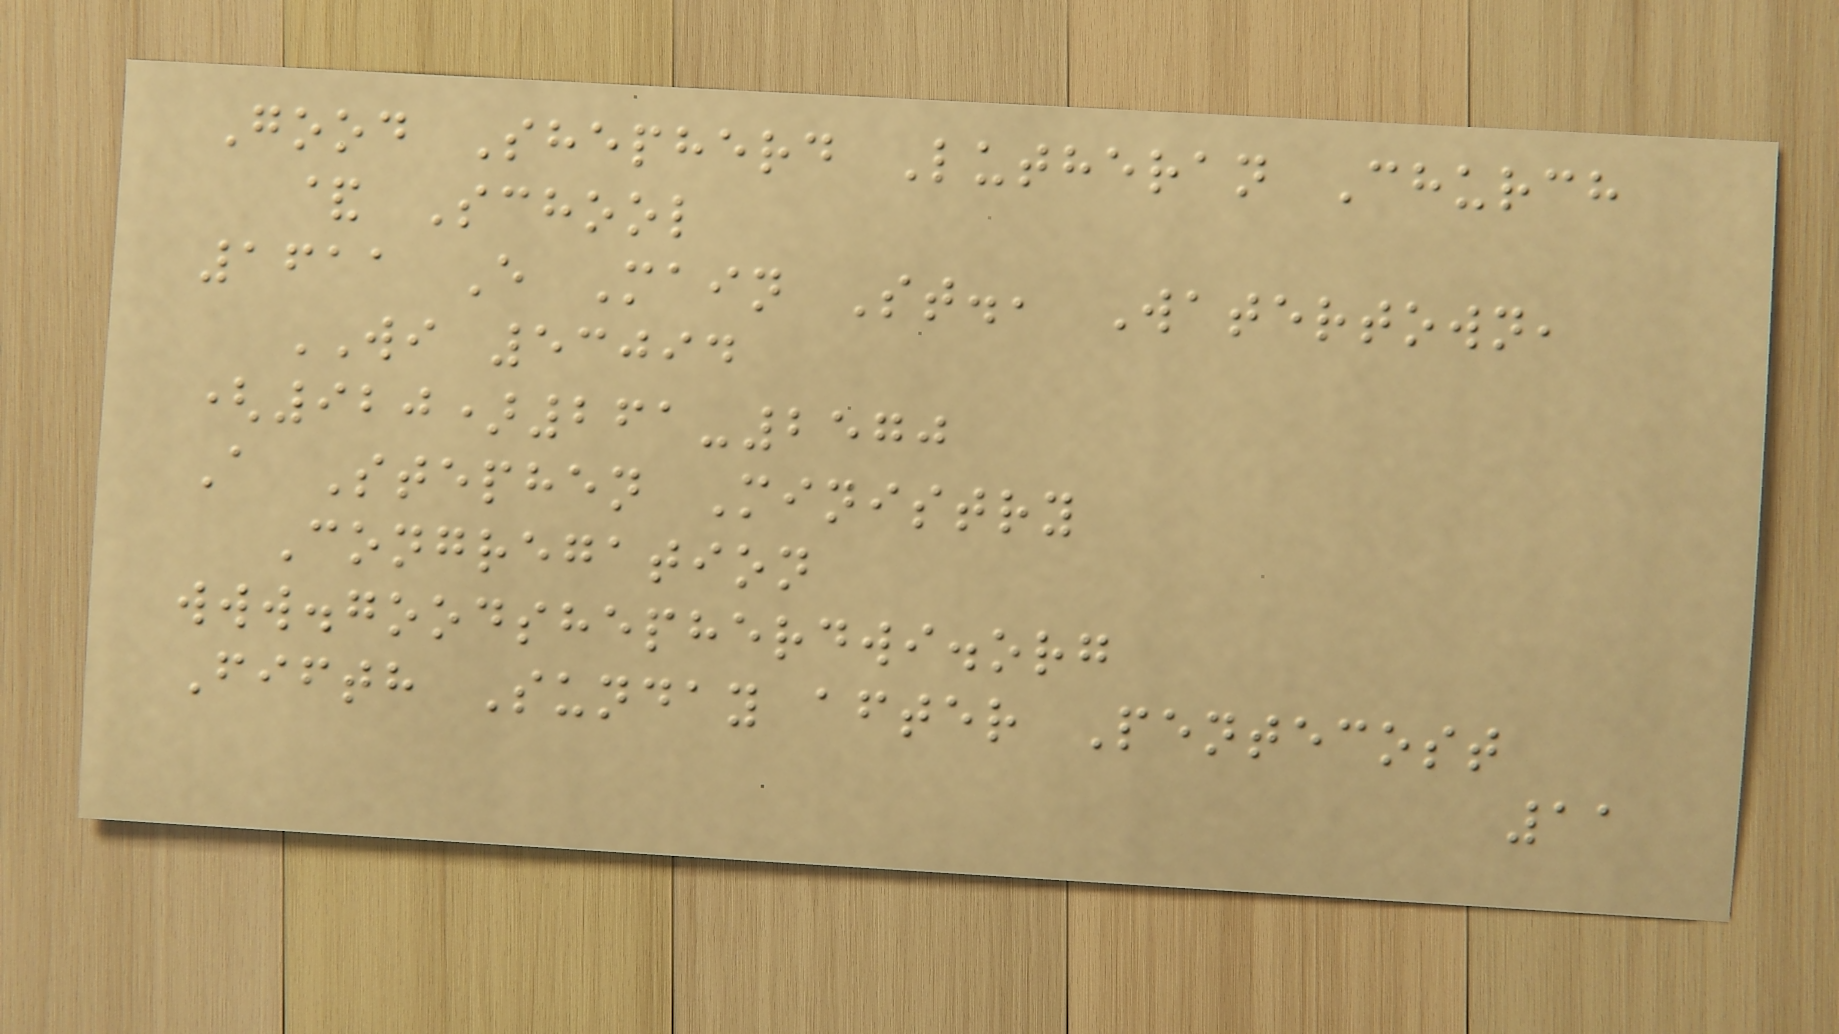Good Shepherd Lutheran Church
& School
1611 E Main St., Watertown,
WI 53094
(920)261-2570
A Stephen Ministry
Congregation
www.goodshepherdwi.org
Fifth Sunday after Pentecost
11
